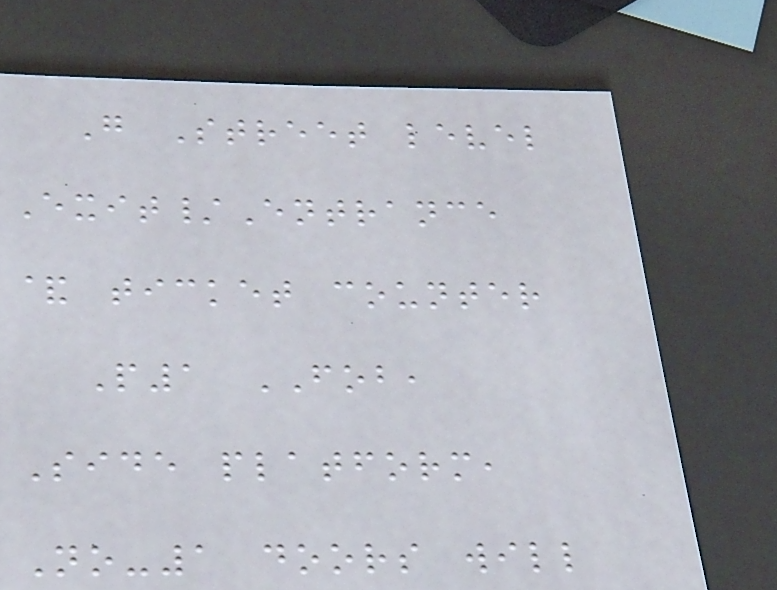G Street level
Exit/Entrance
& ticket counter
P1 FOB,
Side platform,
No-1 doors will
